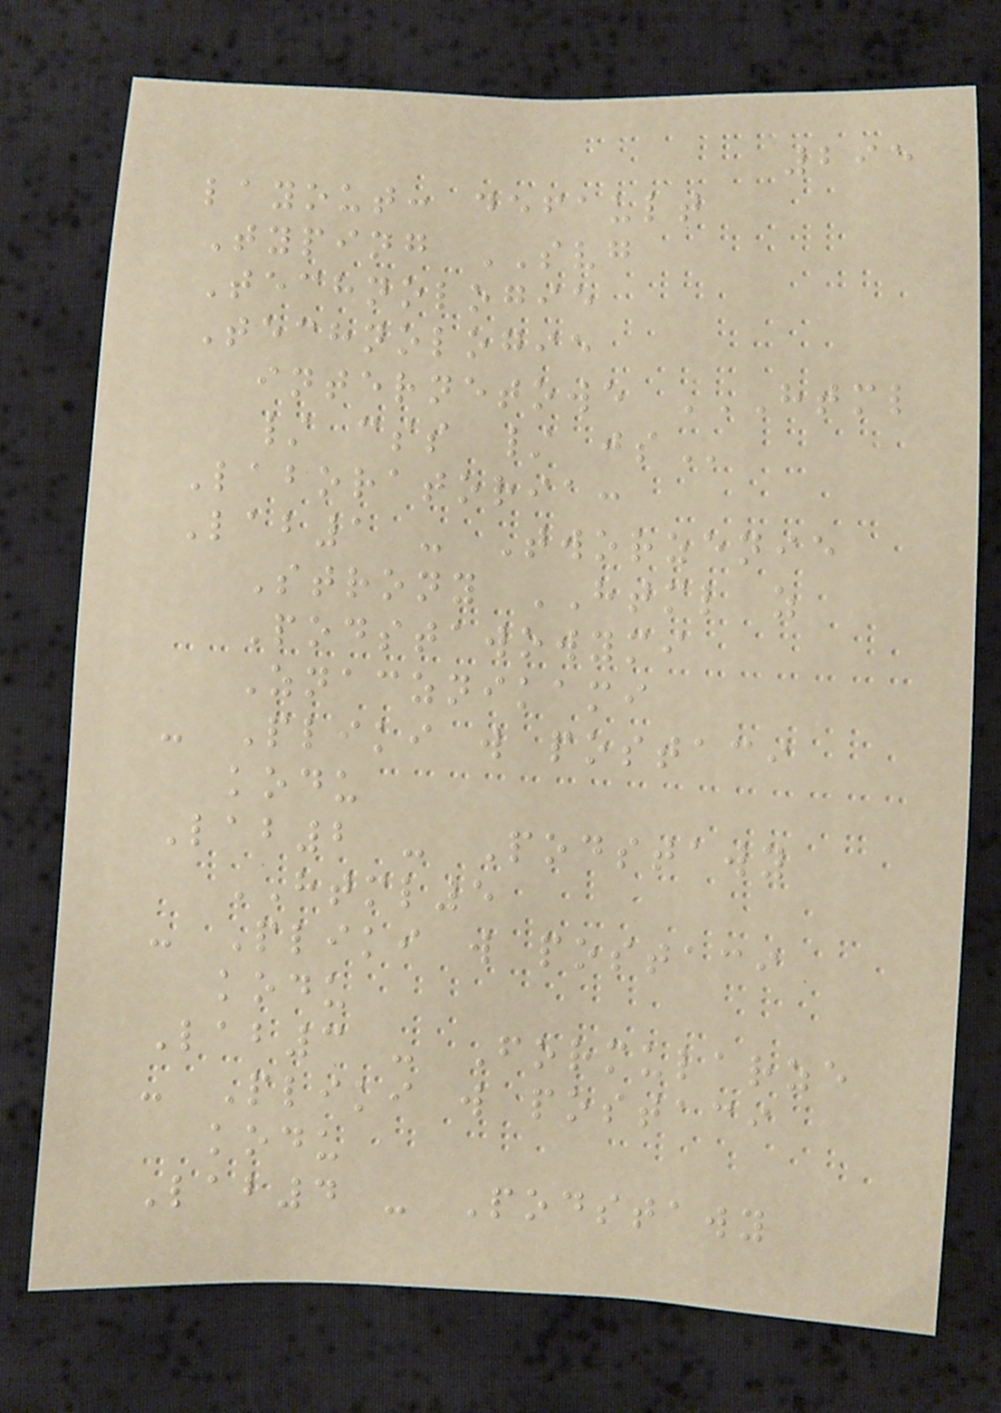295
layout: default
Typing SVG
Technologie
Technologie
internetowe HTML
/ CSS / JS
Laboratoria:
Lab1 - Tworzenie
Strony HTML z
Podstawowymi
Znacznikami
- Pliki w postaci
kodu
Lab2 - Podstawy
HTML5
- Pliki w postaci
kodu
Lab3 - Formularze
- Pliki w postaci
kodu
Lab4 - Podstawy
